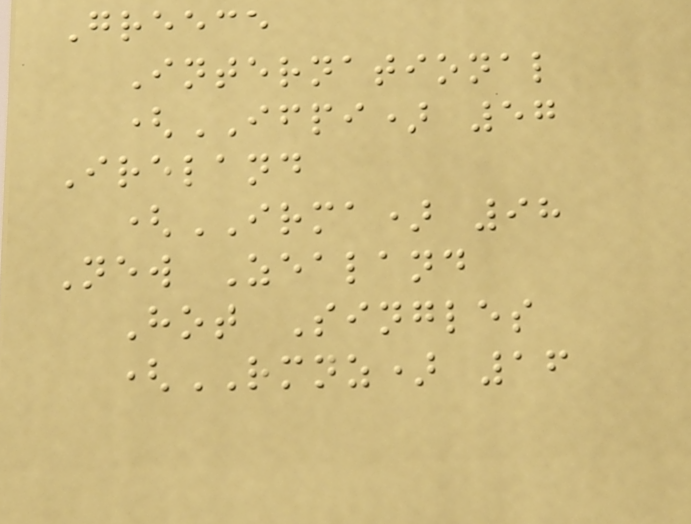Greece
International
(IFPI) 57
Ireland
(IRMA) 98
New Zealand
Hot Singles
(RMNZ) 16
